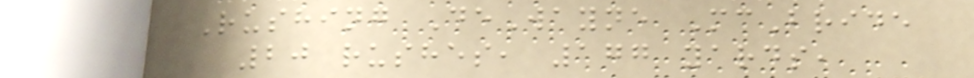Rushing DeWayne McBride
20 rushes, 177 yards,
